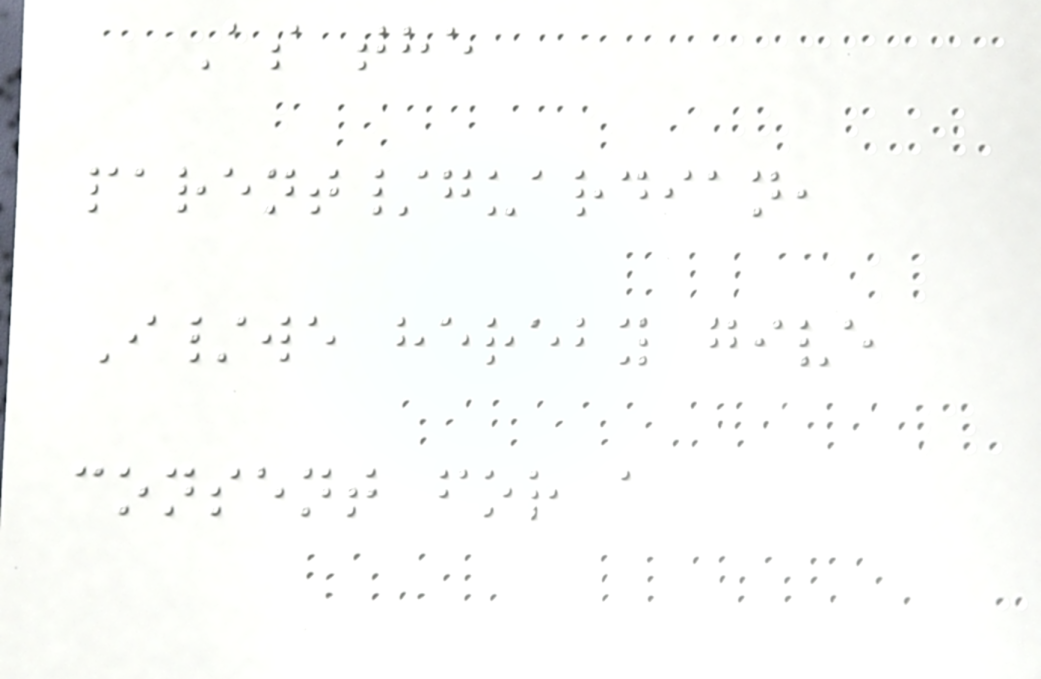As the
parent/guardian,
I/we hereby give
consent for a
